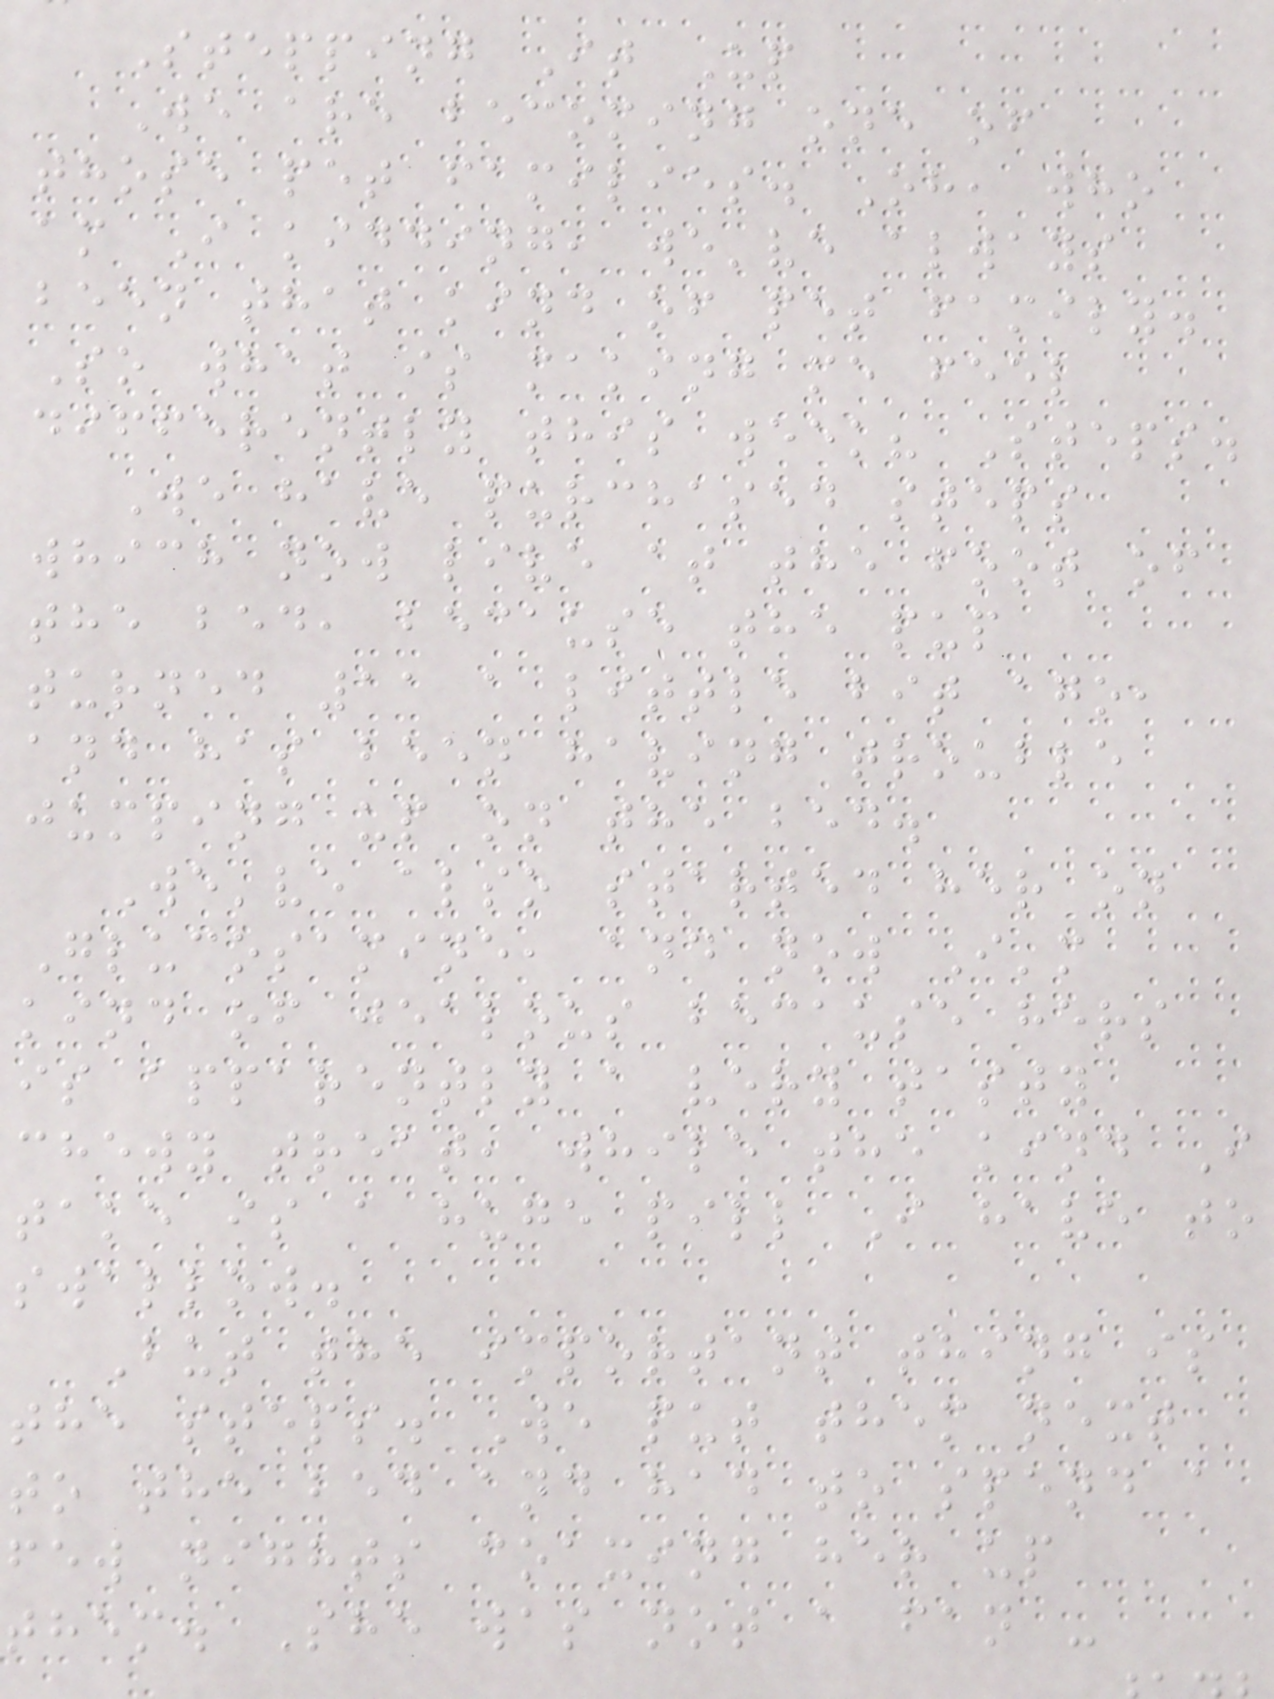Stepping It Up
We are becoming one of
those pet families. Oh, who
am I kidding, we've always
been that kind of pet family.
So what is making me feel
differently this week? Steps.
We have purchased steps
which now live at the foot of
the bed, because the pup
turned 11 a little bit ago,
and has been having trouble
jumping up on the bed.
We've also started her on
Glucosamine, and now I'm
kind of jealous because hers
is apparently a very tasty
chewy treat, while the kind I
take is a huge pill I have to
swallow.
But the important thing is
the steps. We put them next
to the bed and had to spend a
few nights coaxing her up
them. She was not a fan -
